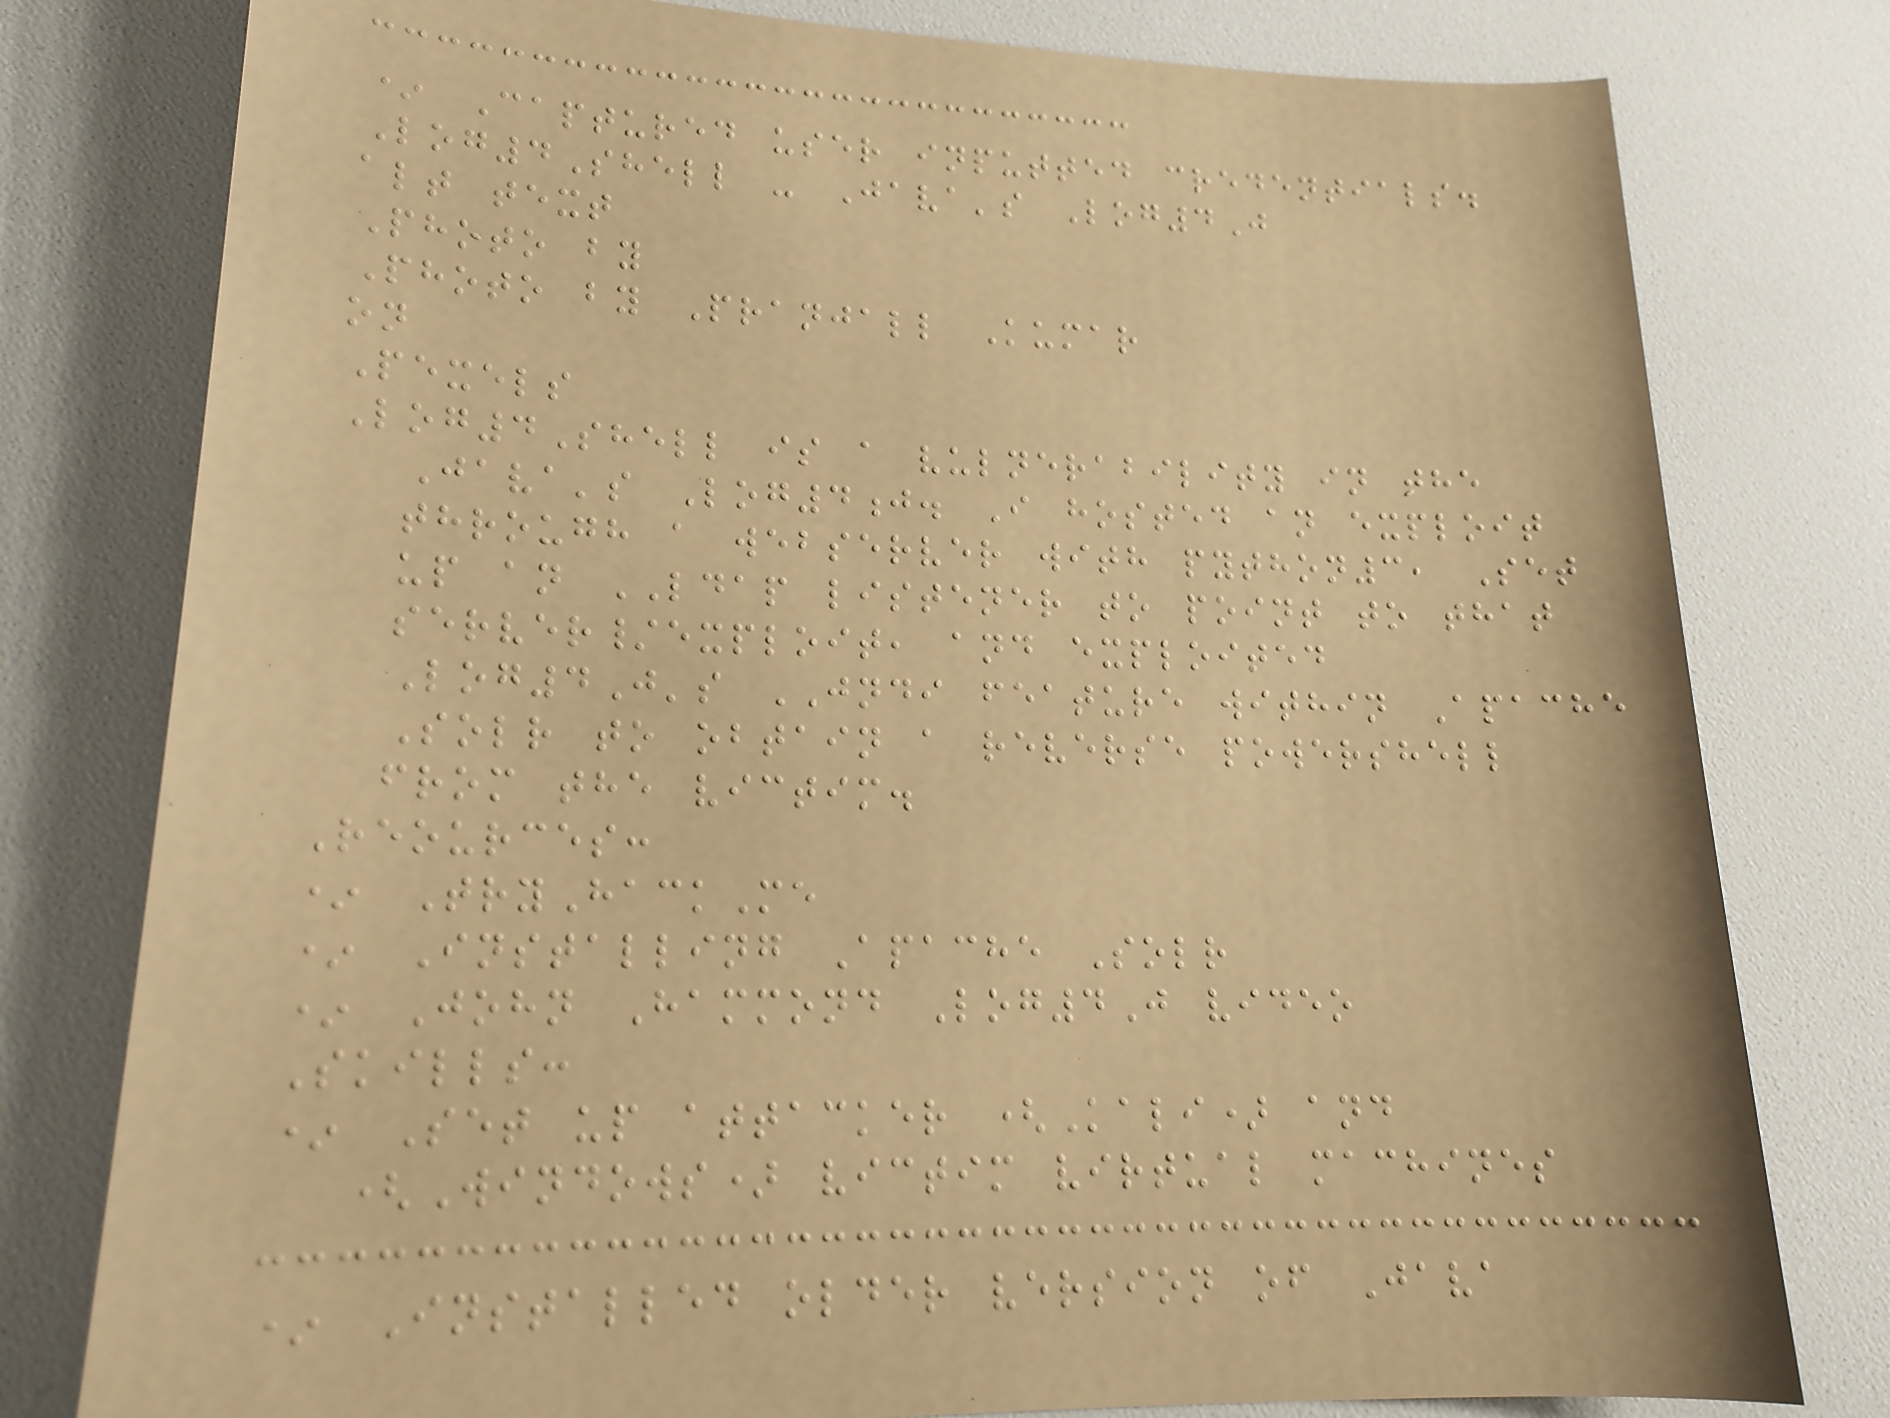* Captured user inputted credentials.
Log4Shell - Java's Log4J
alt text
Photo by
Photo by Pranjall Kumar
on
Pexels
Log4Shell is a vulnerability in the
Java's Log4j. I hosted an exploit
through a webserver with python3, Set
up an LDAP listener to point to that
server/exploit, and exploited
Log4J's JNDI feature within Apache
Solr to obtain a reverse powershell
from the victim.
Reources:
* TryHackMe
* Installing Apache Solr
* John Hammond Log4J video
Skills:
* Set up attacker (Kali) and
(Windows) victim virtual machines
* Installed older version of Java
